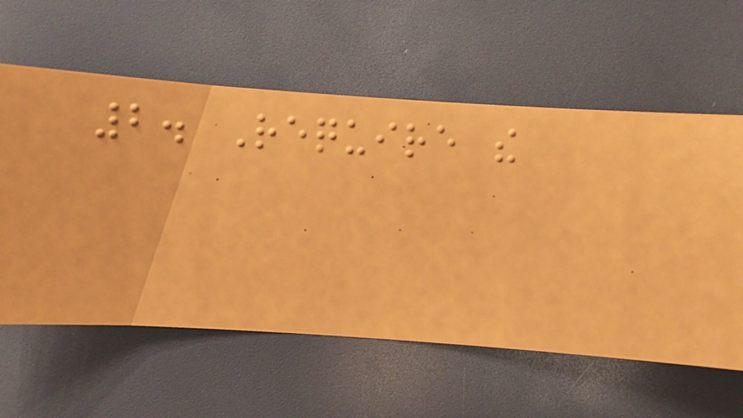2. Require the
